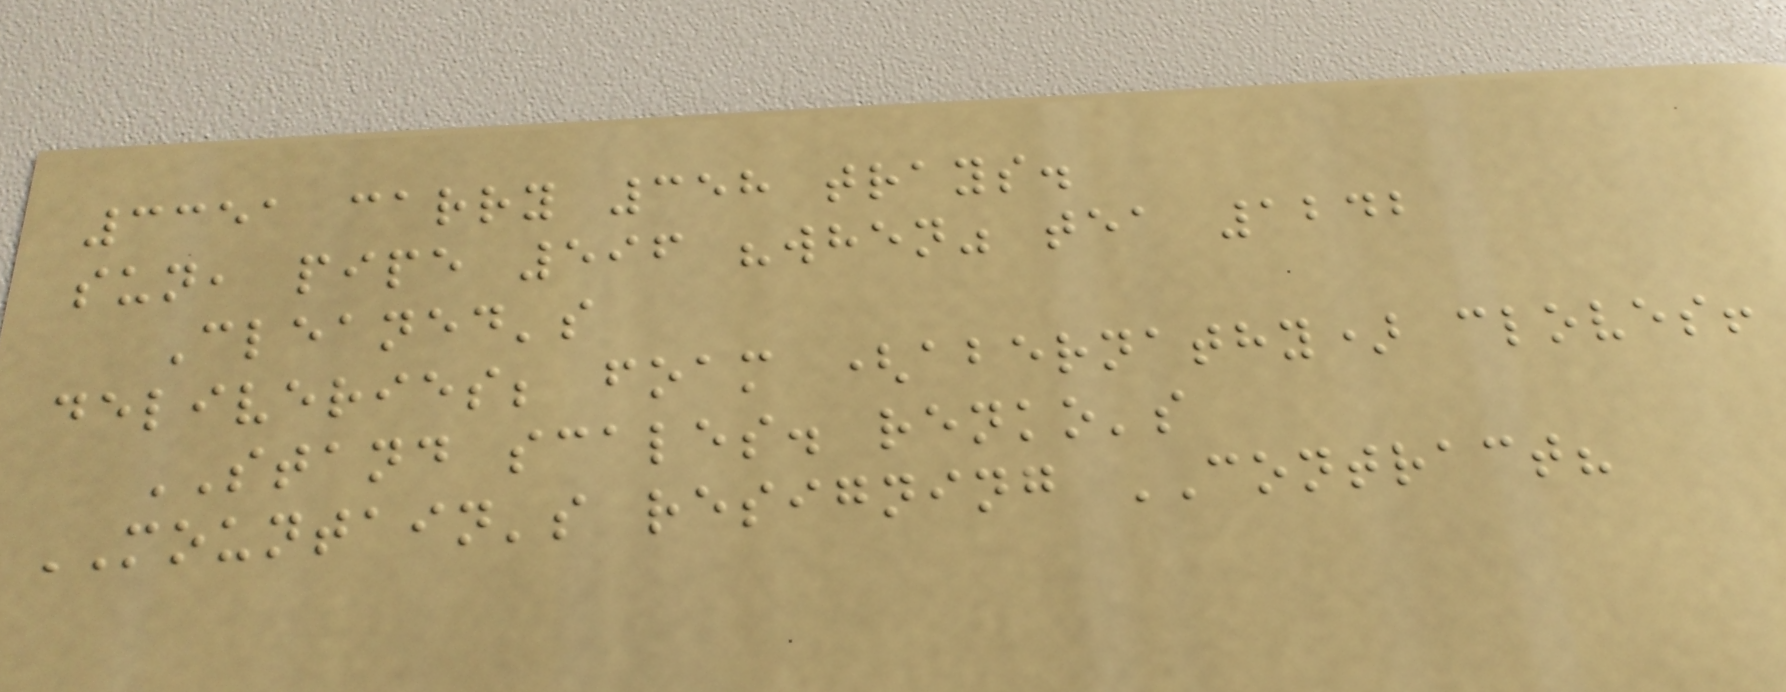3351 carry 358 trays.
sun, pipe 596 "when" tea 1242
Cleaned's
deliveries; foam (abernathy) cloves!
STAND scales. renko's
MOUNTAIN's resigning CONTRACT?
